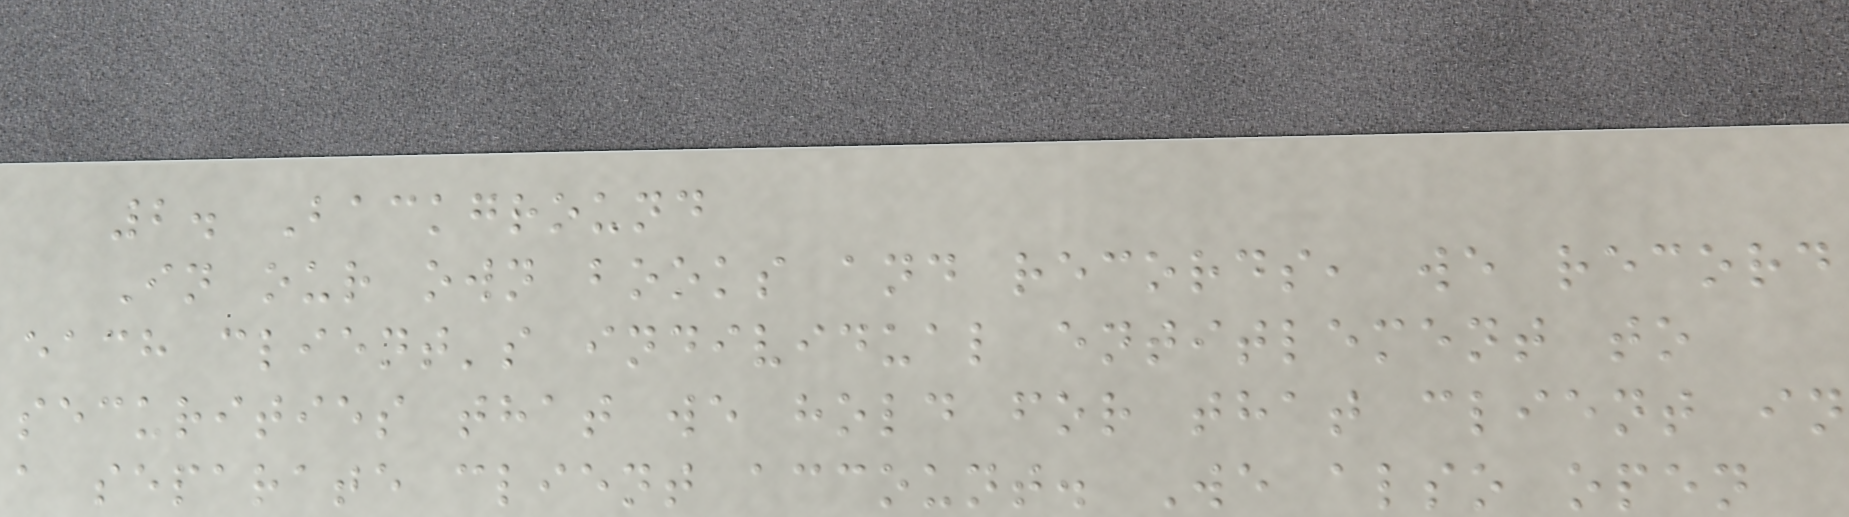2. Background
In our own books and records, we record
each client's individual entitlement to
securities that we hold for that client in
a separate client account. We also open
